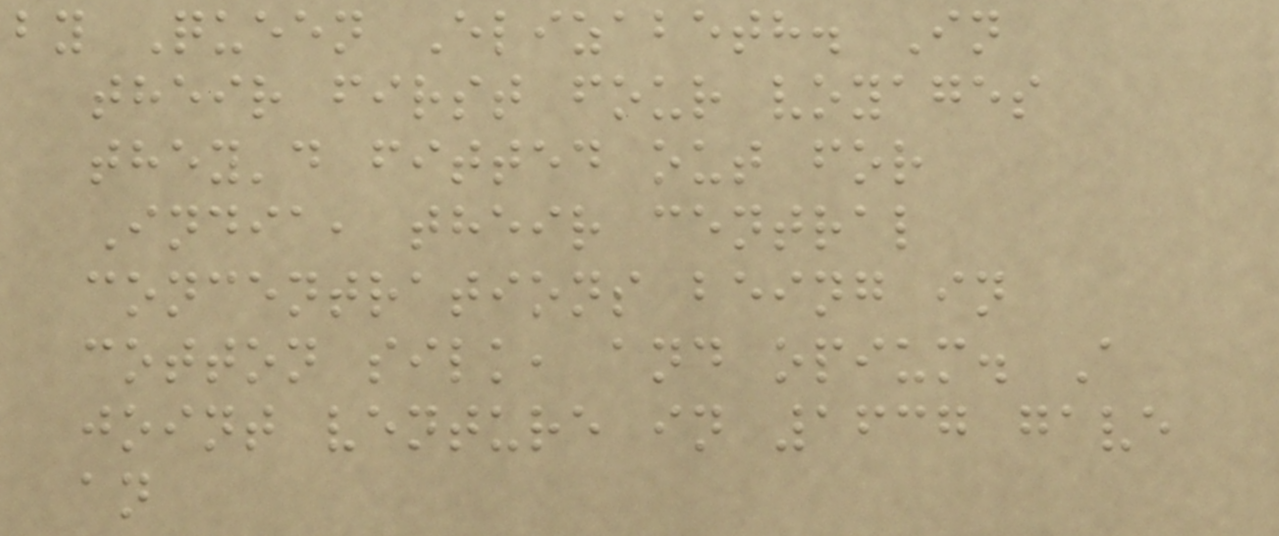by Queen Elizabeth. In
their first four voyages
they'd fitted out for
India, their central
concentrations being in
cotton silk, and opium. A
joint venture in 1637 gave
an
